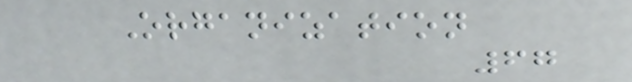Organization
67
